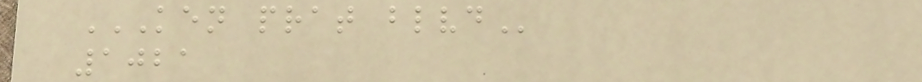KEN PRAT BLVD
1021
